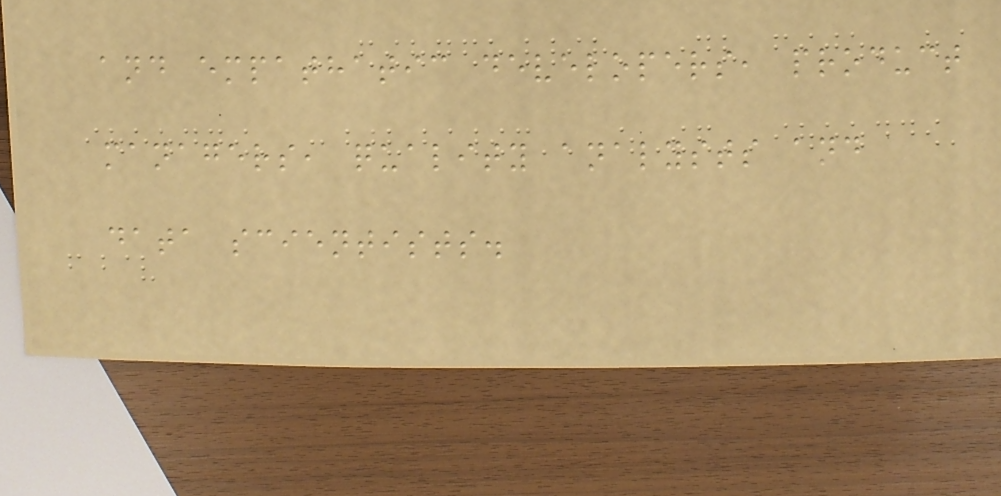and empathatic developers, product
managers, quality analysts and
data scientists.
